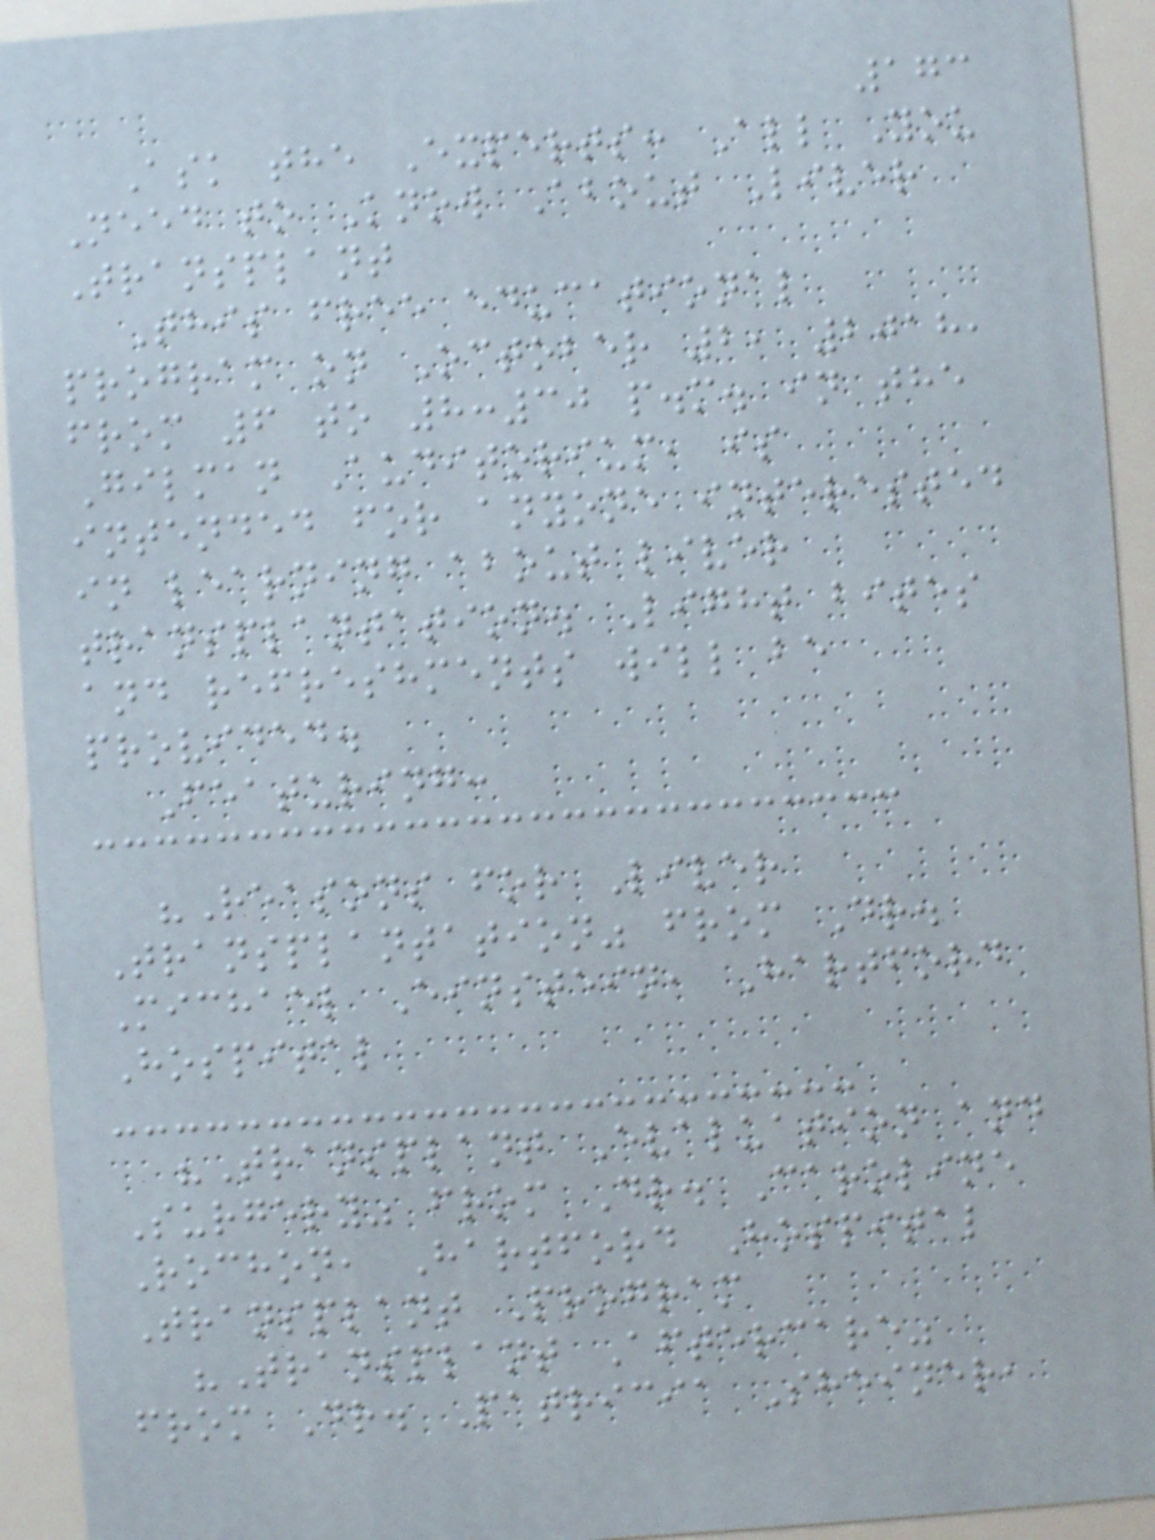173
Ask the Experts: All You
Need to Know About Liver
Transplant
This free educational
program on October 2, 2018,
from 6 to 8:30 p.m. in the
Gilman Auditorium, is
intended for anyone interested
in learning about liver
transplantation. Light bites
and refreshments will be
provided.
Featuring:
"Reasons for Liver
Transplantation" from Dr.
Michael Einstein, Hartford
Hospital
"Transplant Evaluation and
Surgery" from Dr. Caroline
Rochon, Hartford Hospital
Transplant Program
"Transplant Aftercare"
from Dr. Patricia Sheiner,
